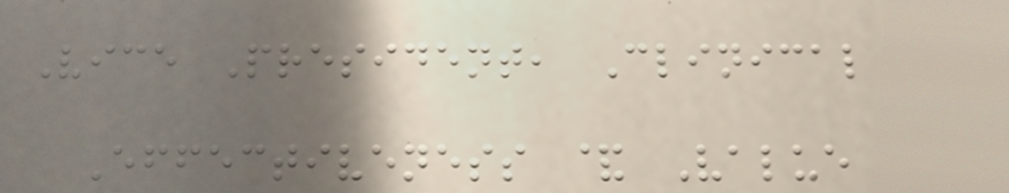Vice President, Clinical
Effectiveness & Value
